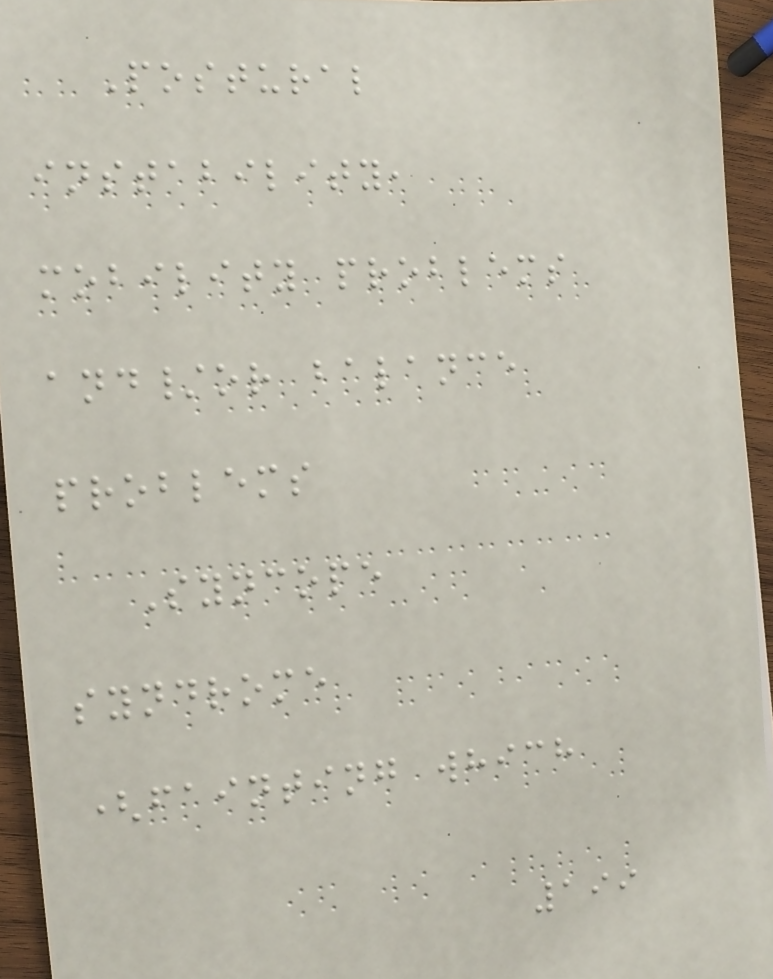Postural
instability,
mobility problems
and/or balance
problems
Syncope
syndrome
(fainting which
199
